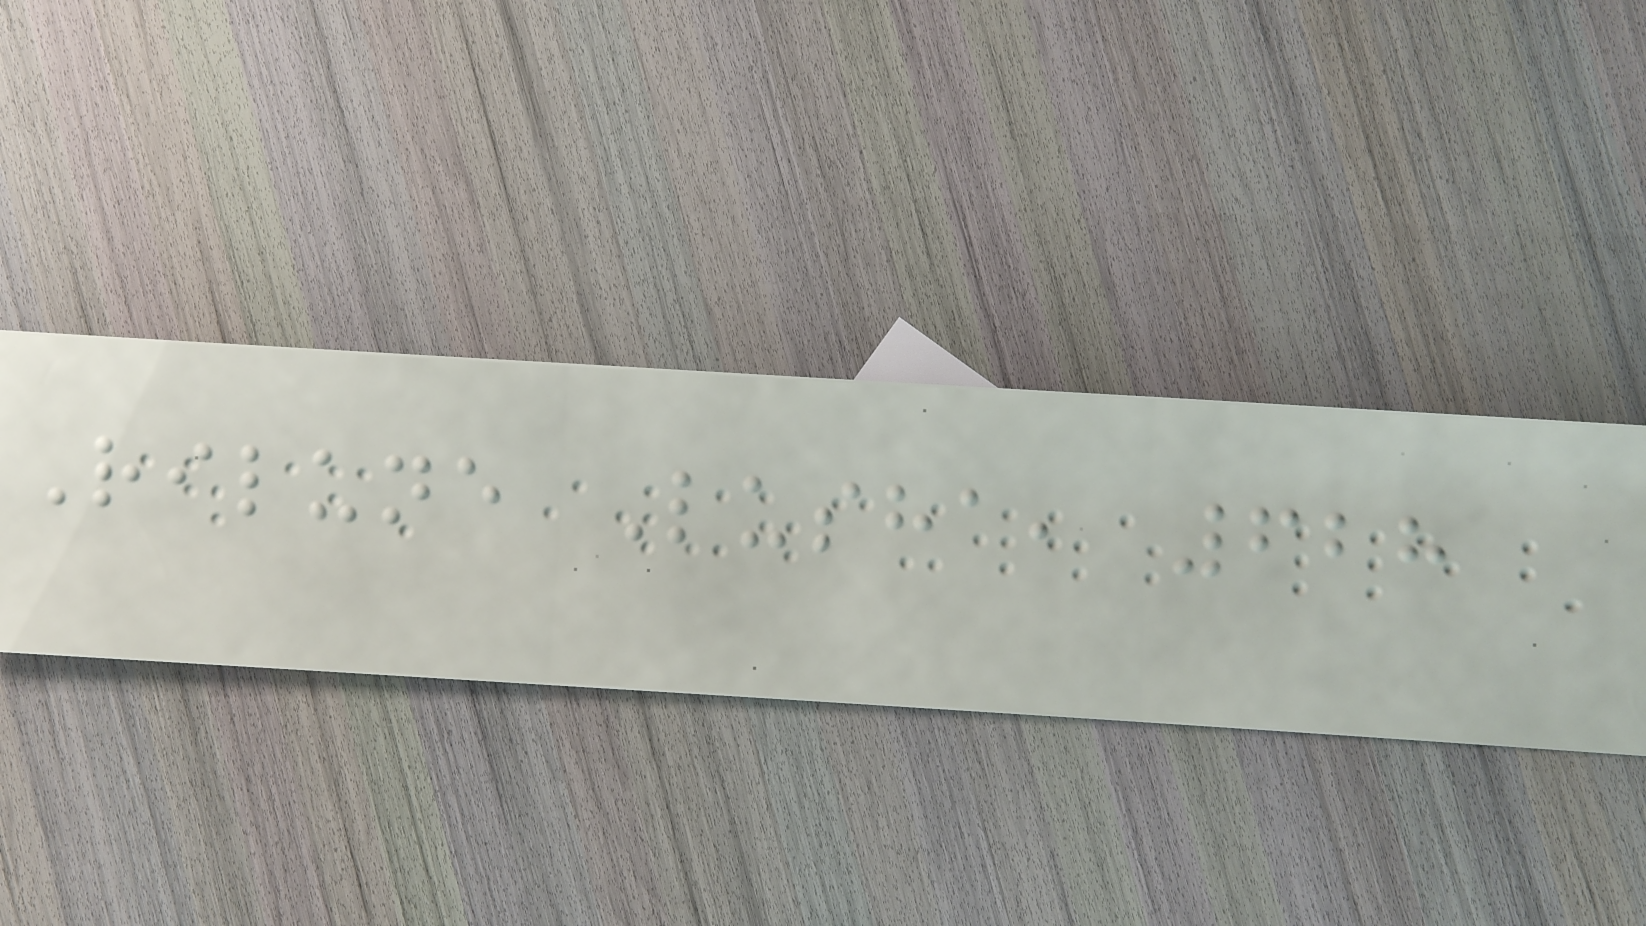Rilune Lusha, 628
